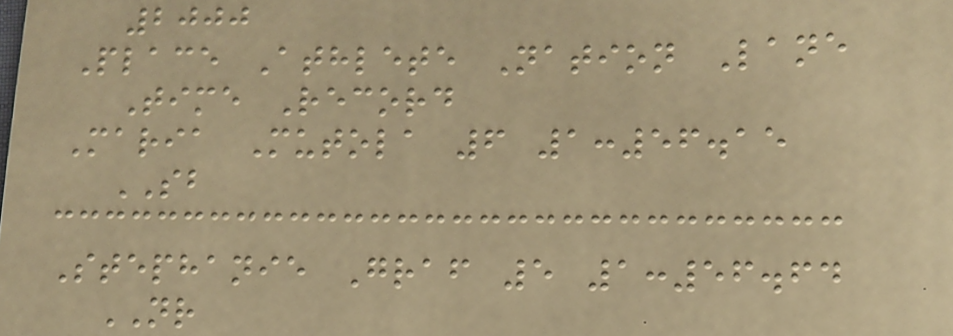2000
Place Athlete Nation Lane
Time Record
Maria Mutola 6 1:56.15
SB
Stephanie Graf 5 1:56.64
NR
